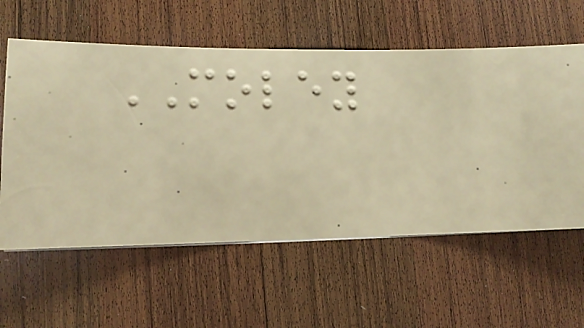MOLEY
